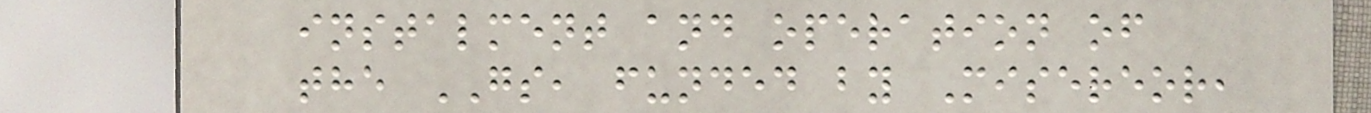instalment and operation of
the GS, funded by Misereor,
